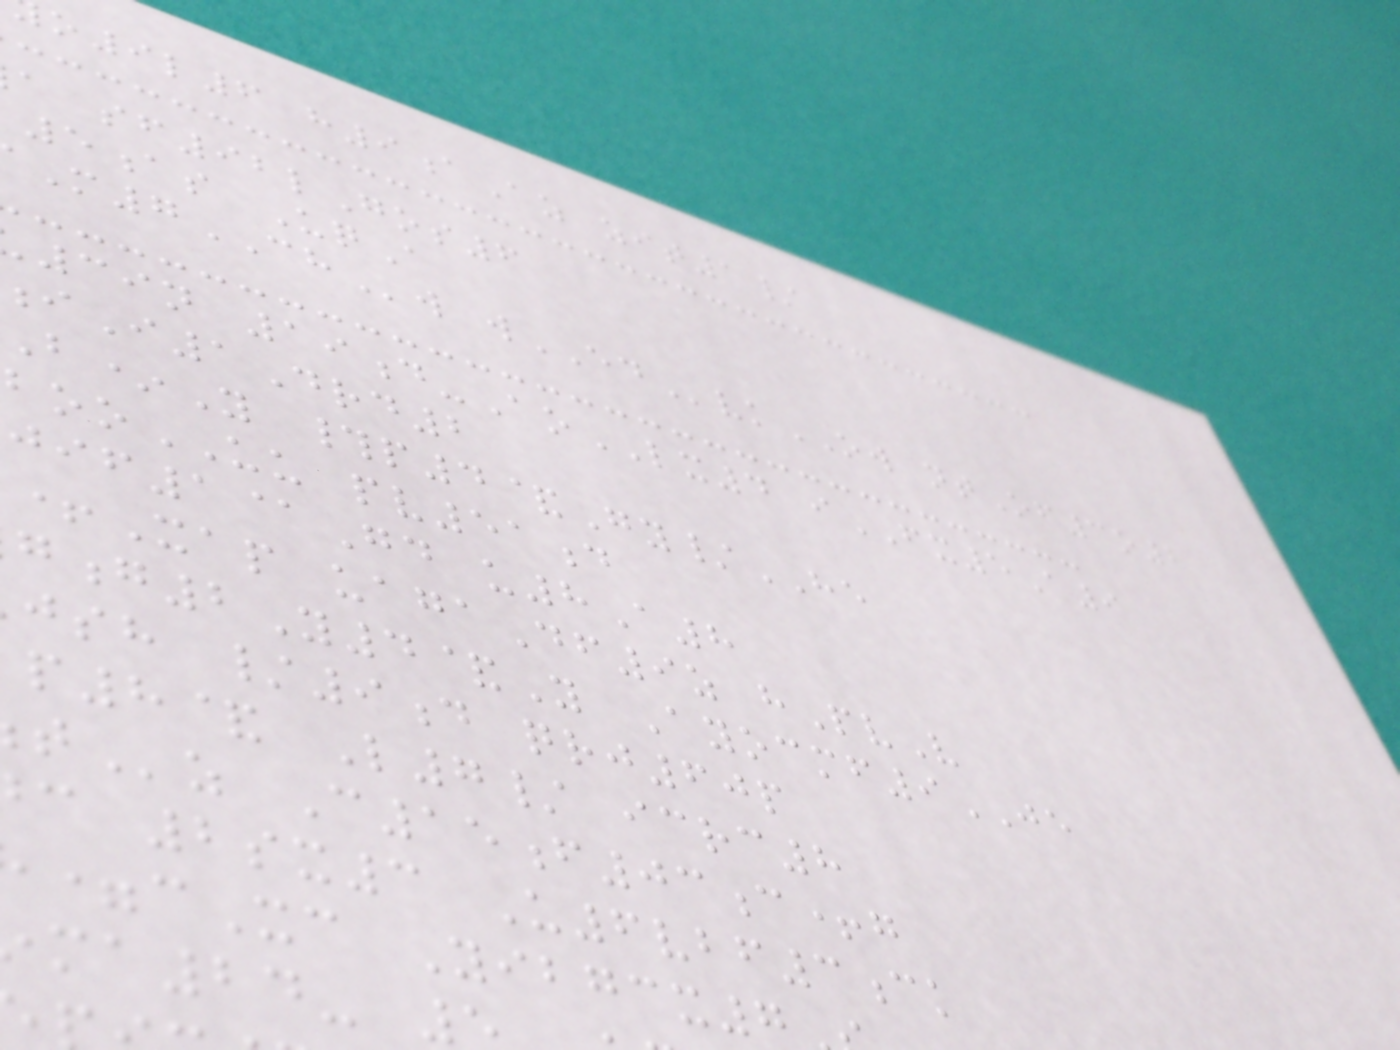o9l6 h9aAz zit1/
a sf92lGos6
5as UqA
M7CHw wEDvkOW ntOf3o2
39n 19d-AoLX4 iFX5A9
iI1Drd2
*Y #p4&Gy/HE
ooUU pv51d
jif1@Gd u8A8
+Xap uagaDf9z hPvV
g2Y4&Y Ayocmf9JE
jsh /9d qrj60p
p8& L7/ icrc8
z C15f03c+g
c 2sx3 U6vbf3ck
=cXc Yibgcx7
